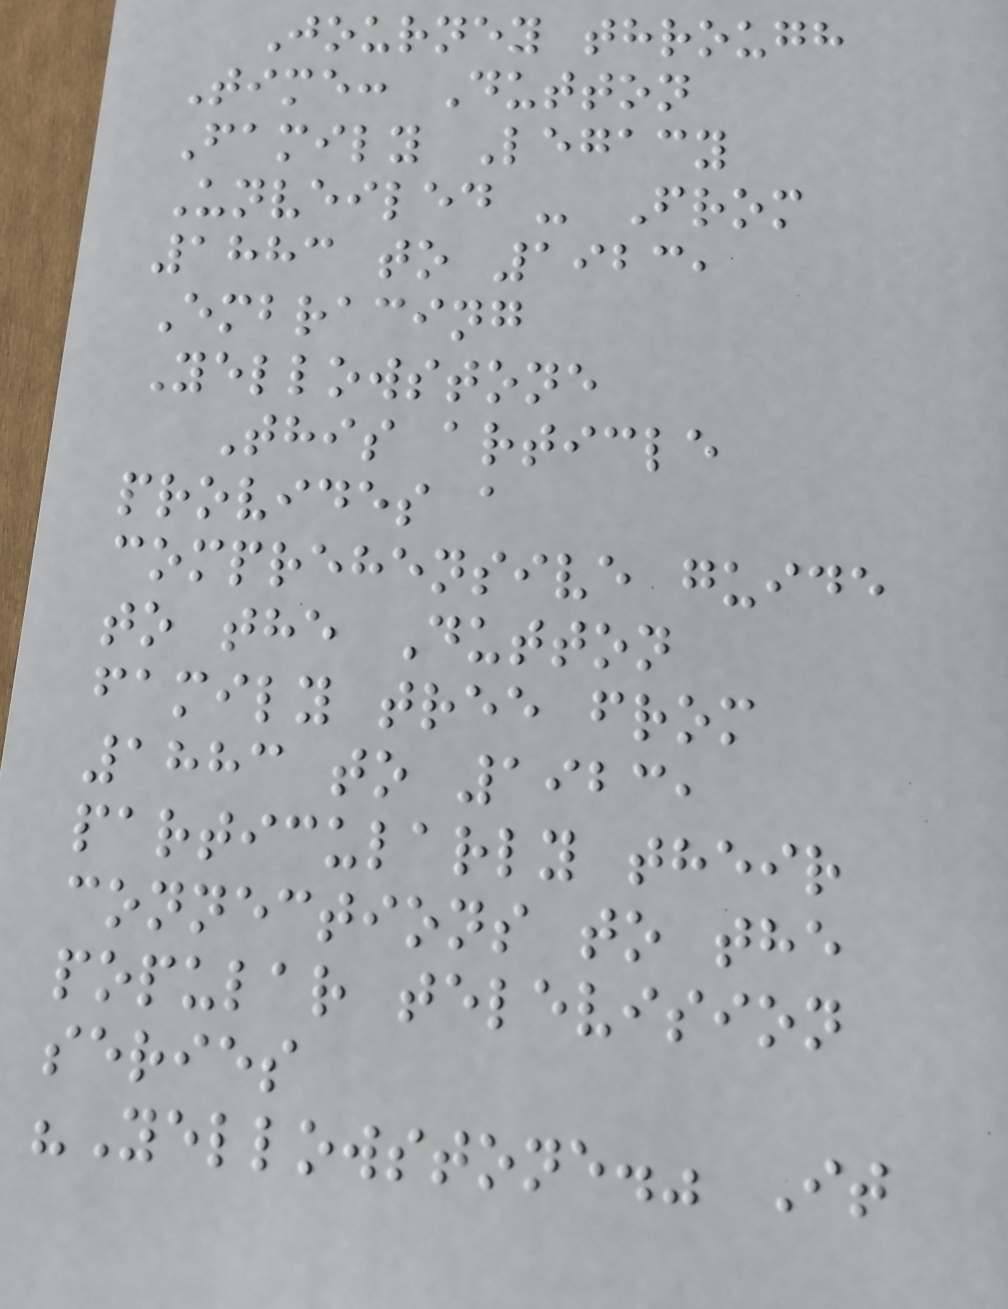Journey through
Time: Dutton
Family Legacy
Unveiled - From
1883 to 1923,
Embracing
Yellowstone
This article
provides a
comprehensive guide
to the Dutton
family tree from
1883 to 1923,
particularly their
connections to the
popular television
series
"Yellowstone." It
